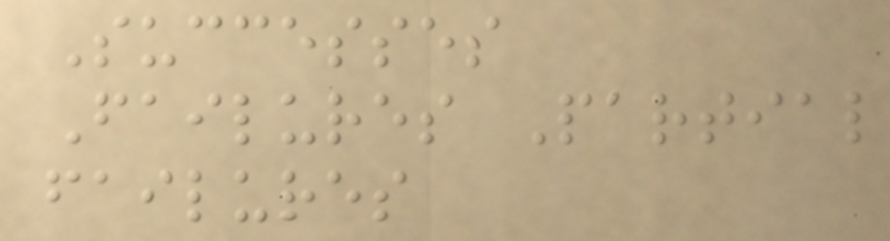Successes
Failures Partial
failures
